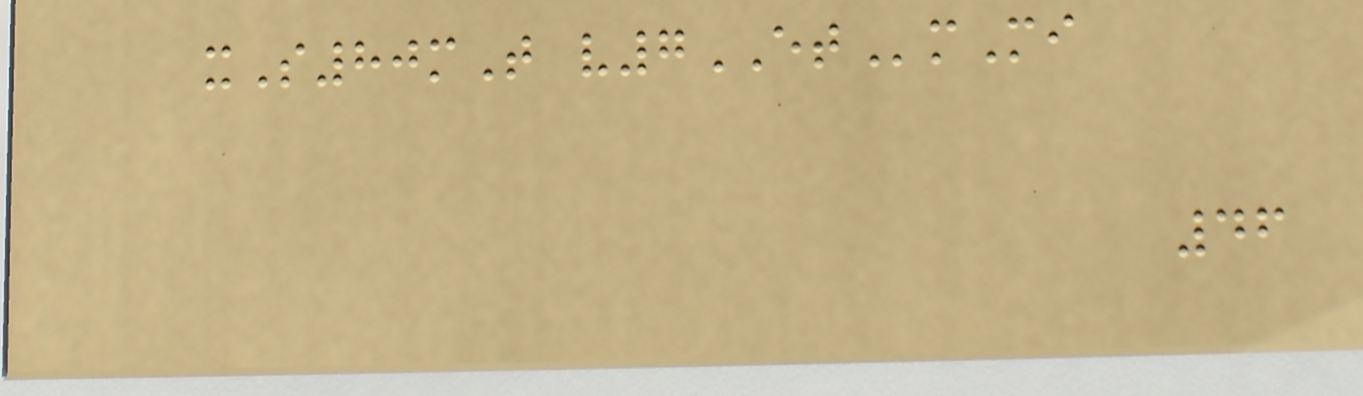xS80mT v7ETmMi
46
